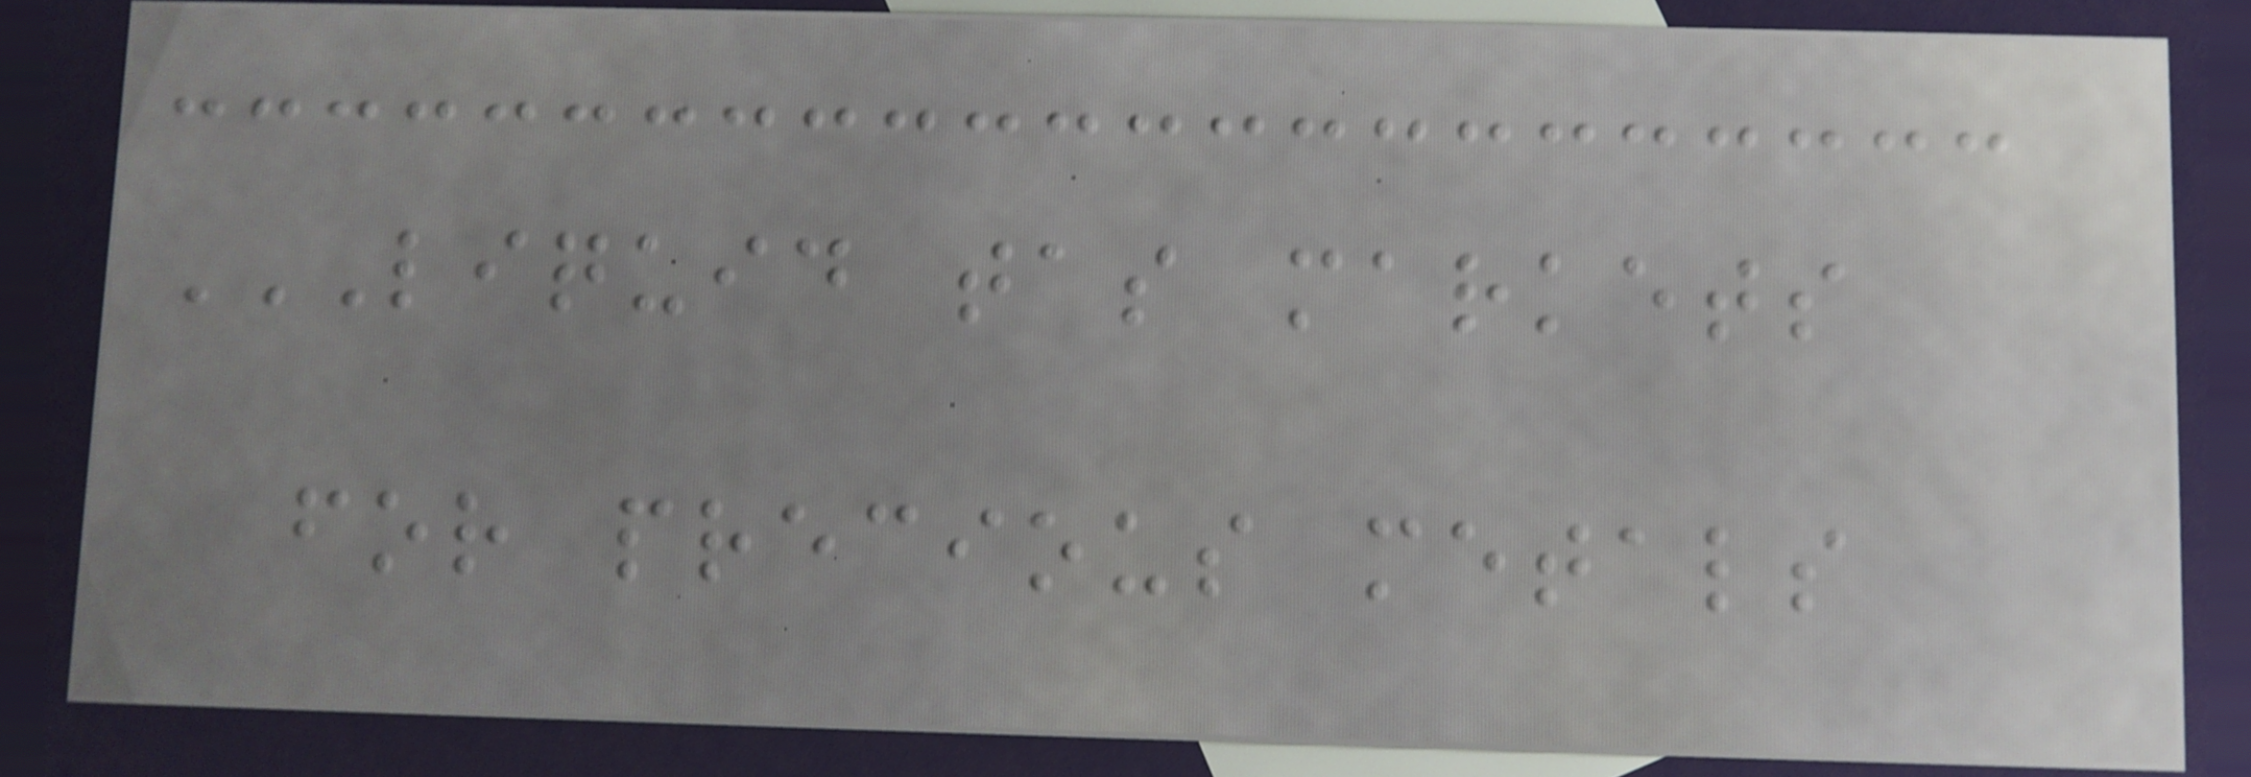LIQUID TAS MARKETS
FOR PRECIOUS METALS
